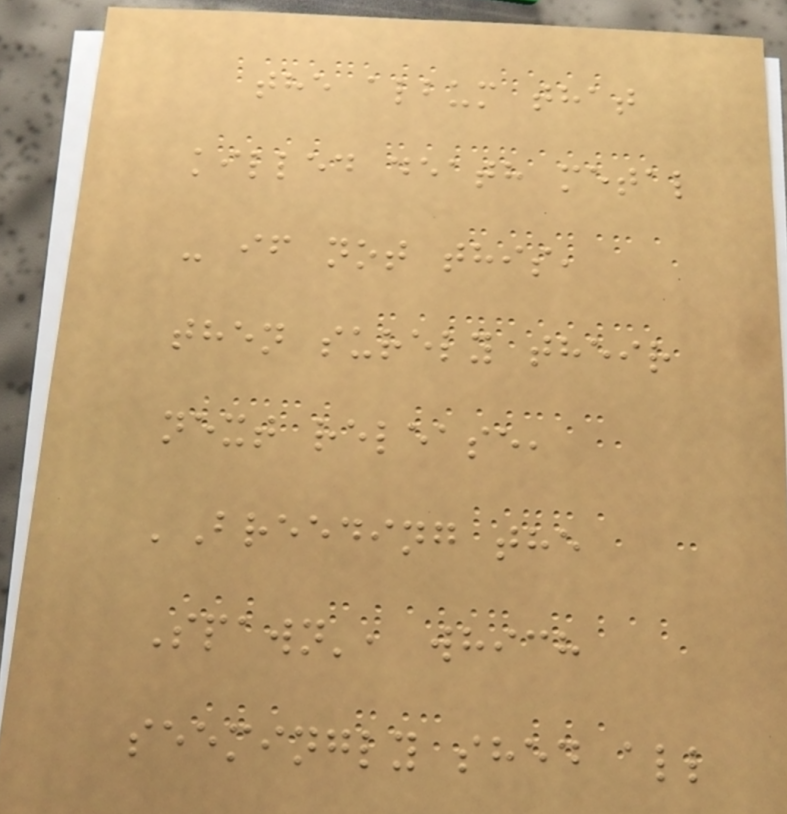the album that
killed death metal
- if not this,
then surely their
next release,
'Breeding the
Spawn', which
seemingly shed all
